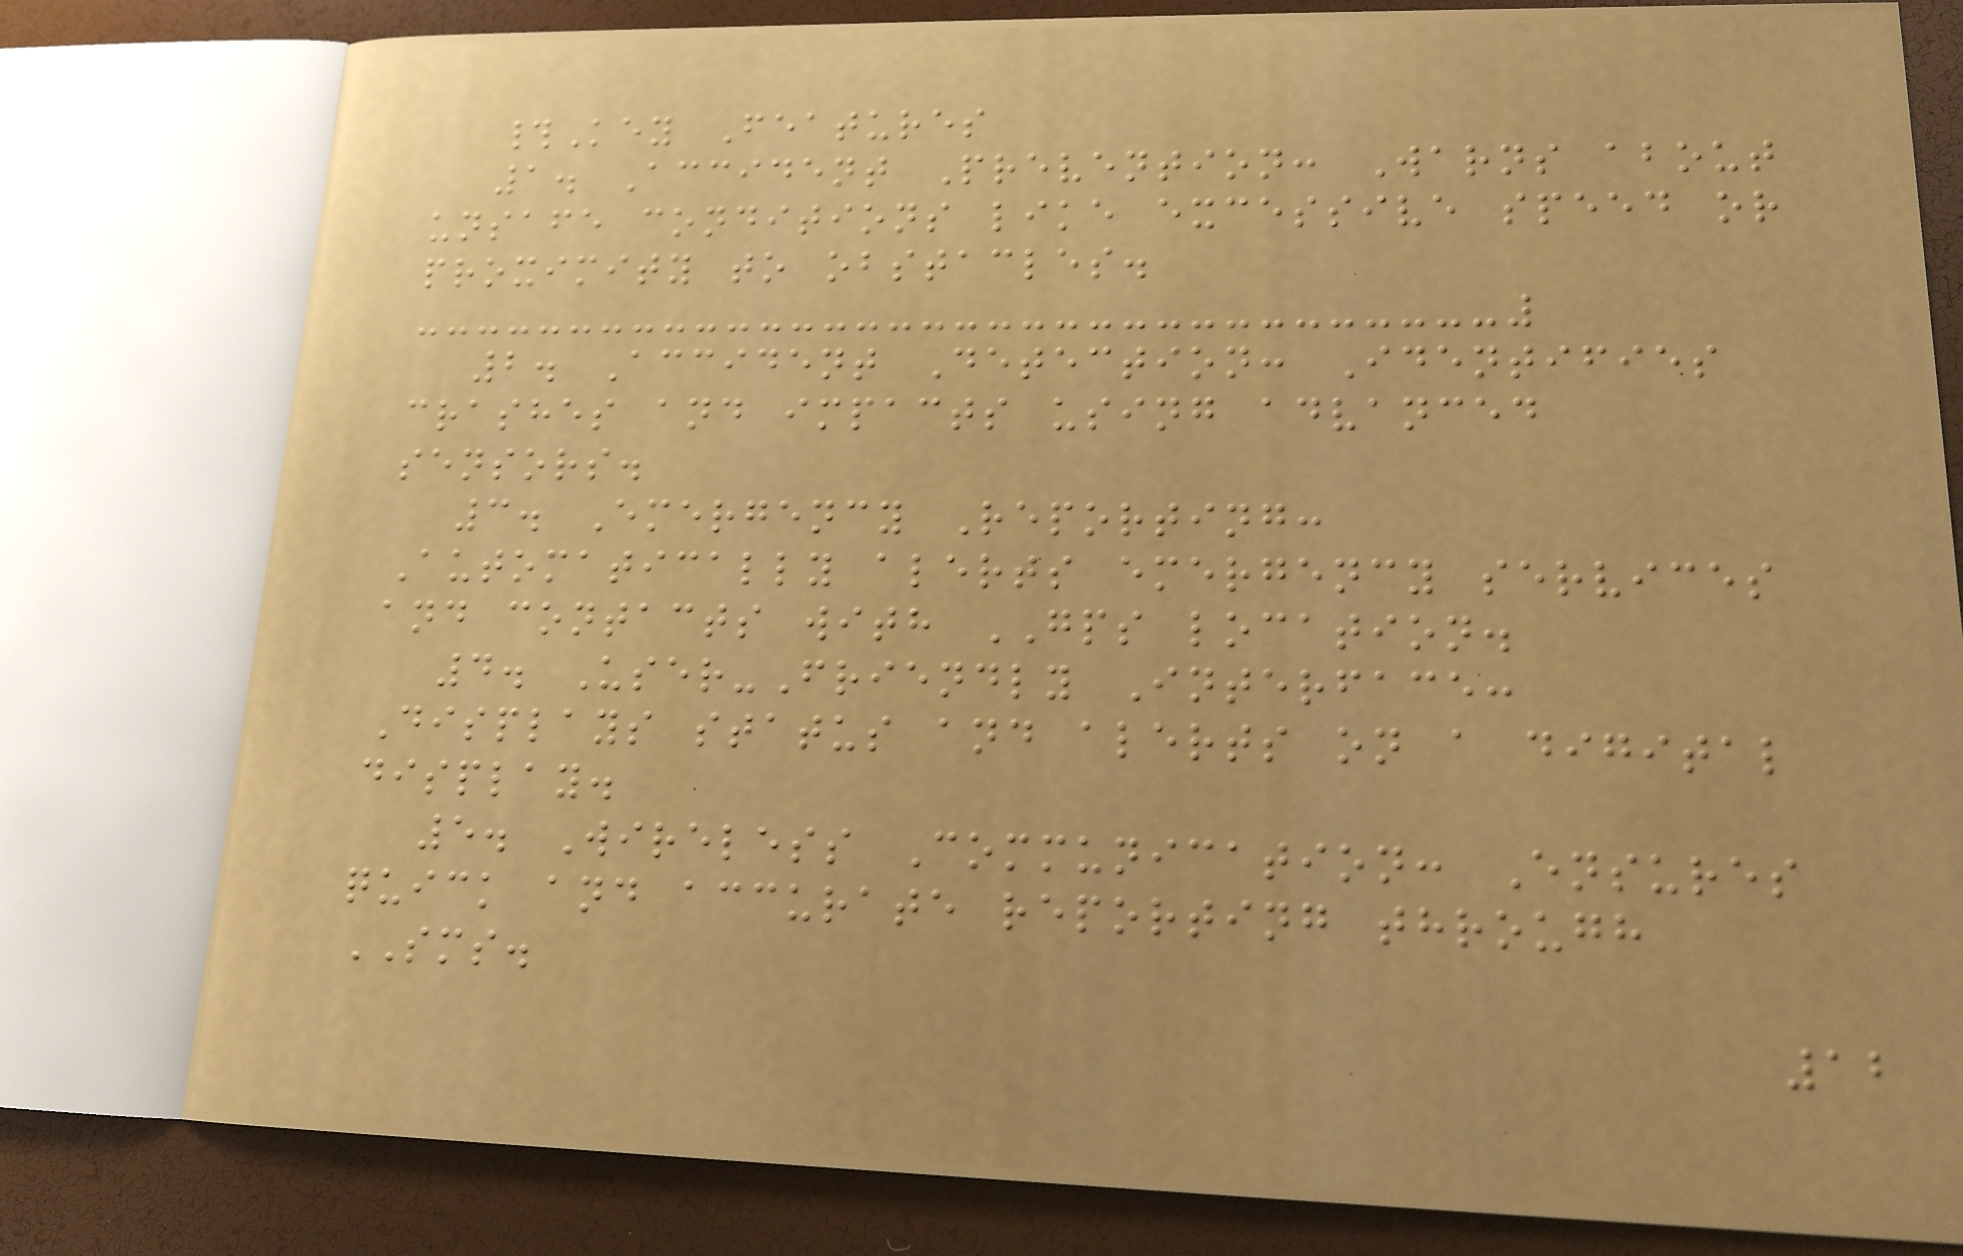#Key Features
1. Accident Prevention: Warns about
unsafe conditions like excessive speed or
proximity to obstacles.
2. Accident Detection: Identifies
crashes and impacts using advanced
sensors.
3. Emergency Reporting:
Automatically alerts emergency services
and contacts with GPS location.
4. User-Friendly Interface:
Displays status and alerts on a digital
display.
5. Wireless Communication: Ensures
quick and accurate reporting through
SMS.
12
